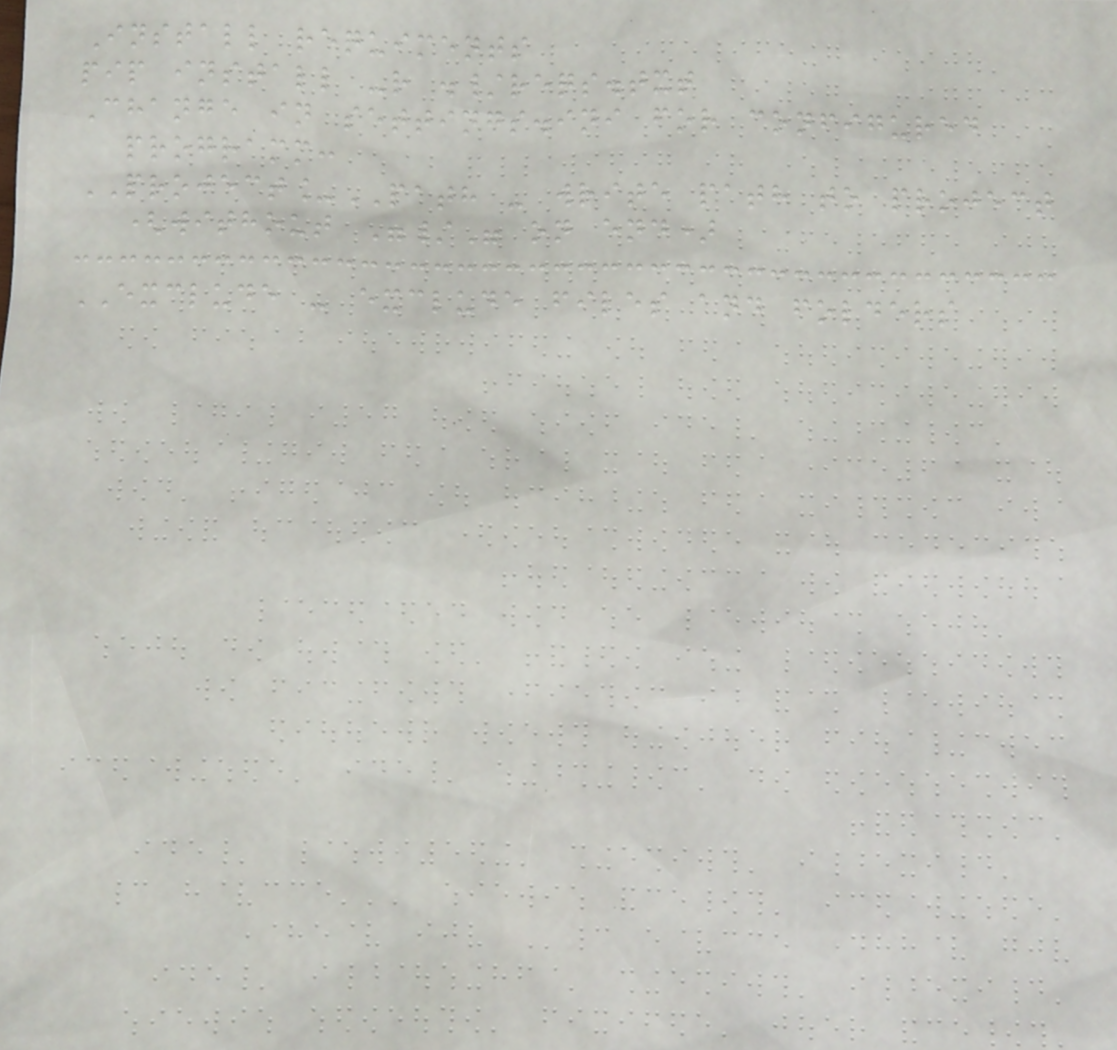Install requiments
pip install -r ./reqs.txt
Change in settings.ini for configured
programm:
PROJECT_PATH - write path to project
(without "/" on end)
EXCLUDE - exclude files and folders
